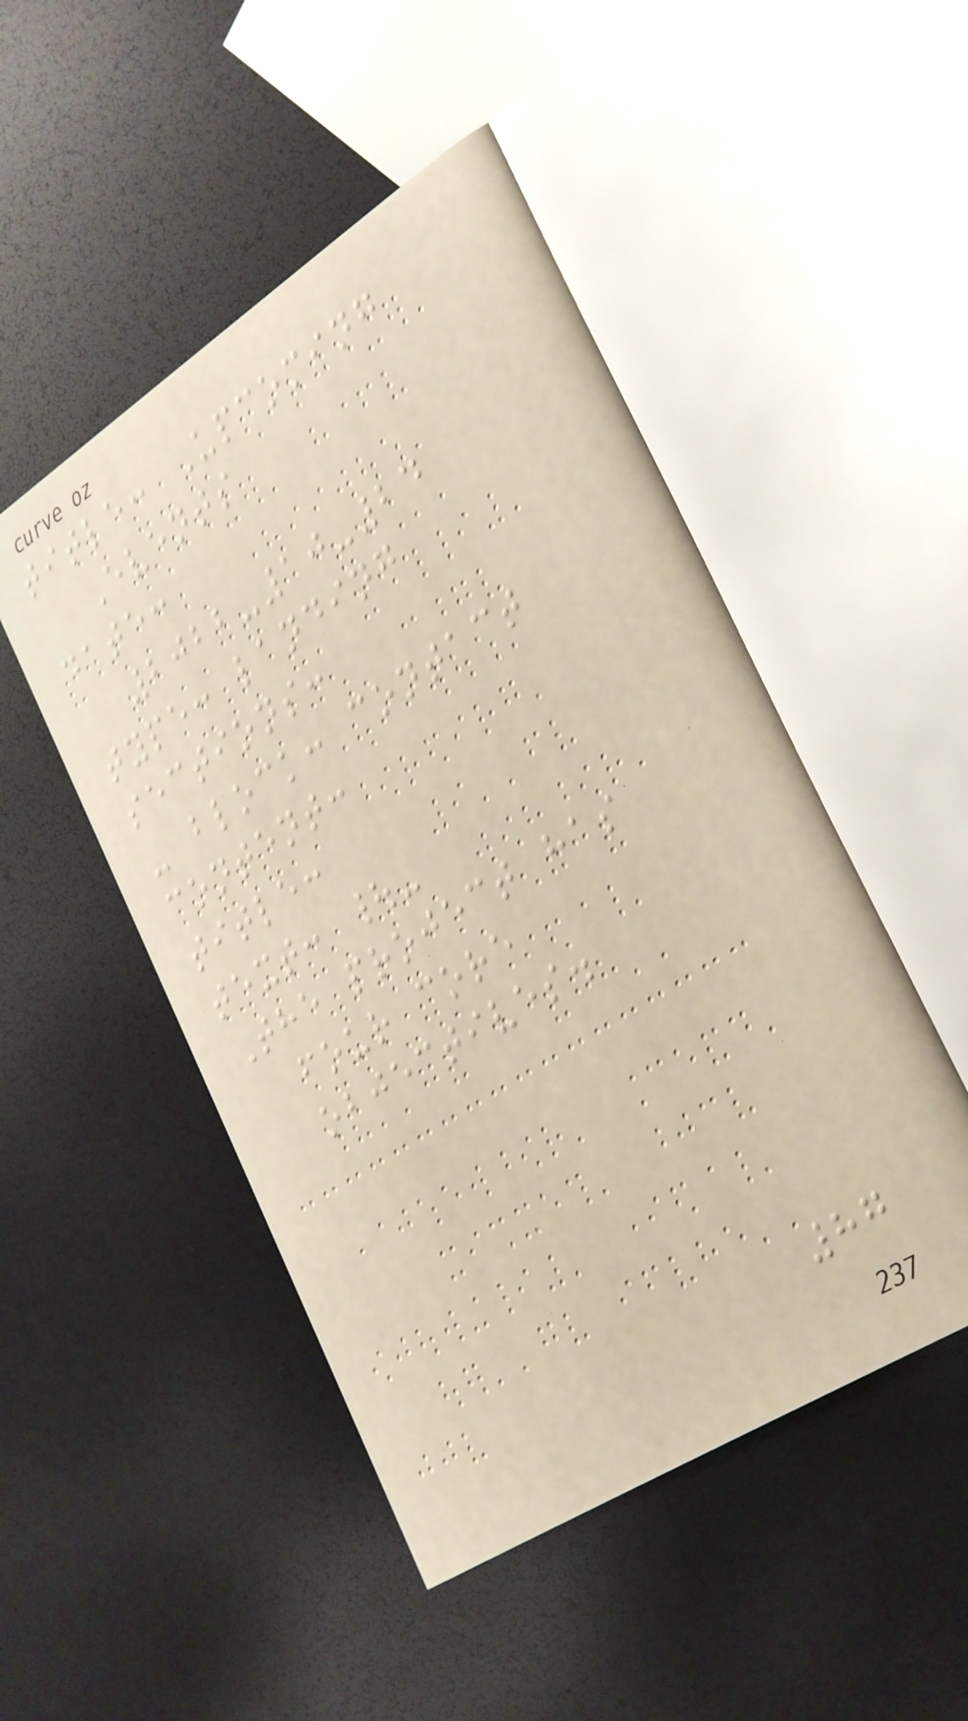title: Upcoming
Events
date:
2022-10-24
type: landing
sections:
- block: contact
content:
title:
text: |-
The project has
four core
objectives.
87
